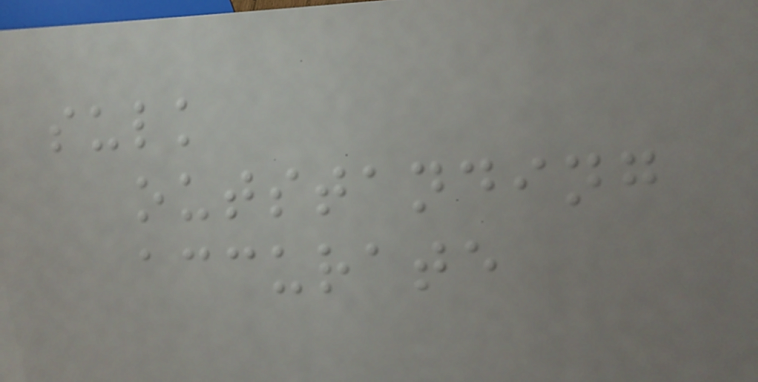sulk
outstanding
accurate
